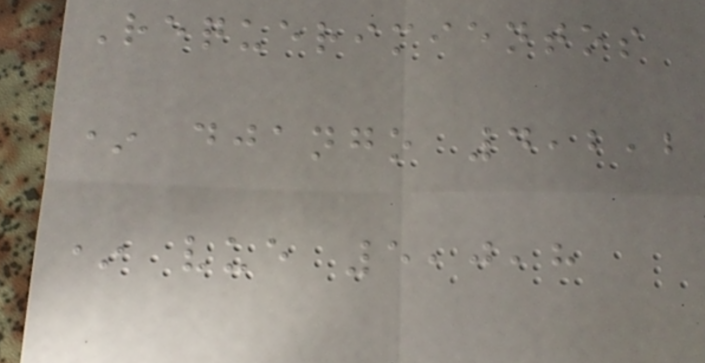Requerimientos
* django 4,2,2
* vue 5,0,8
